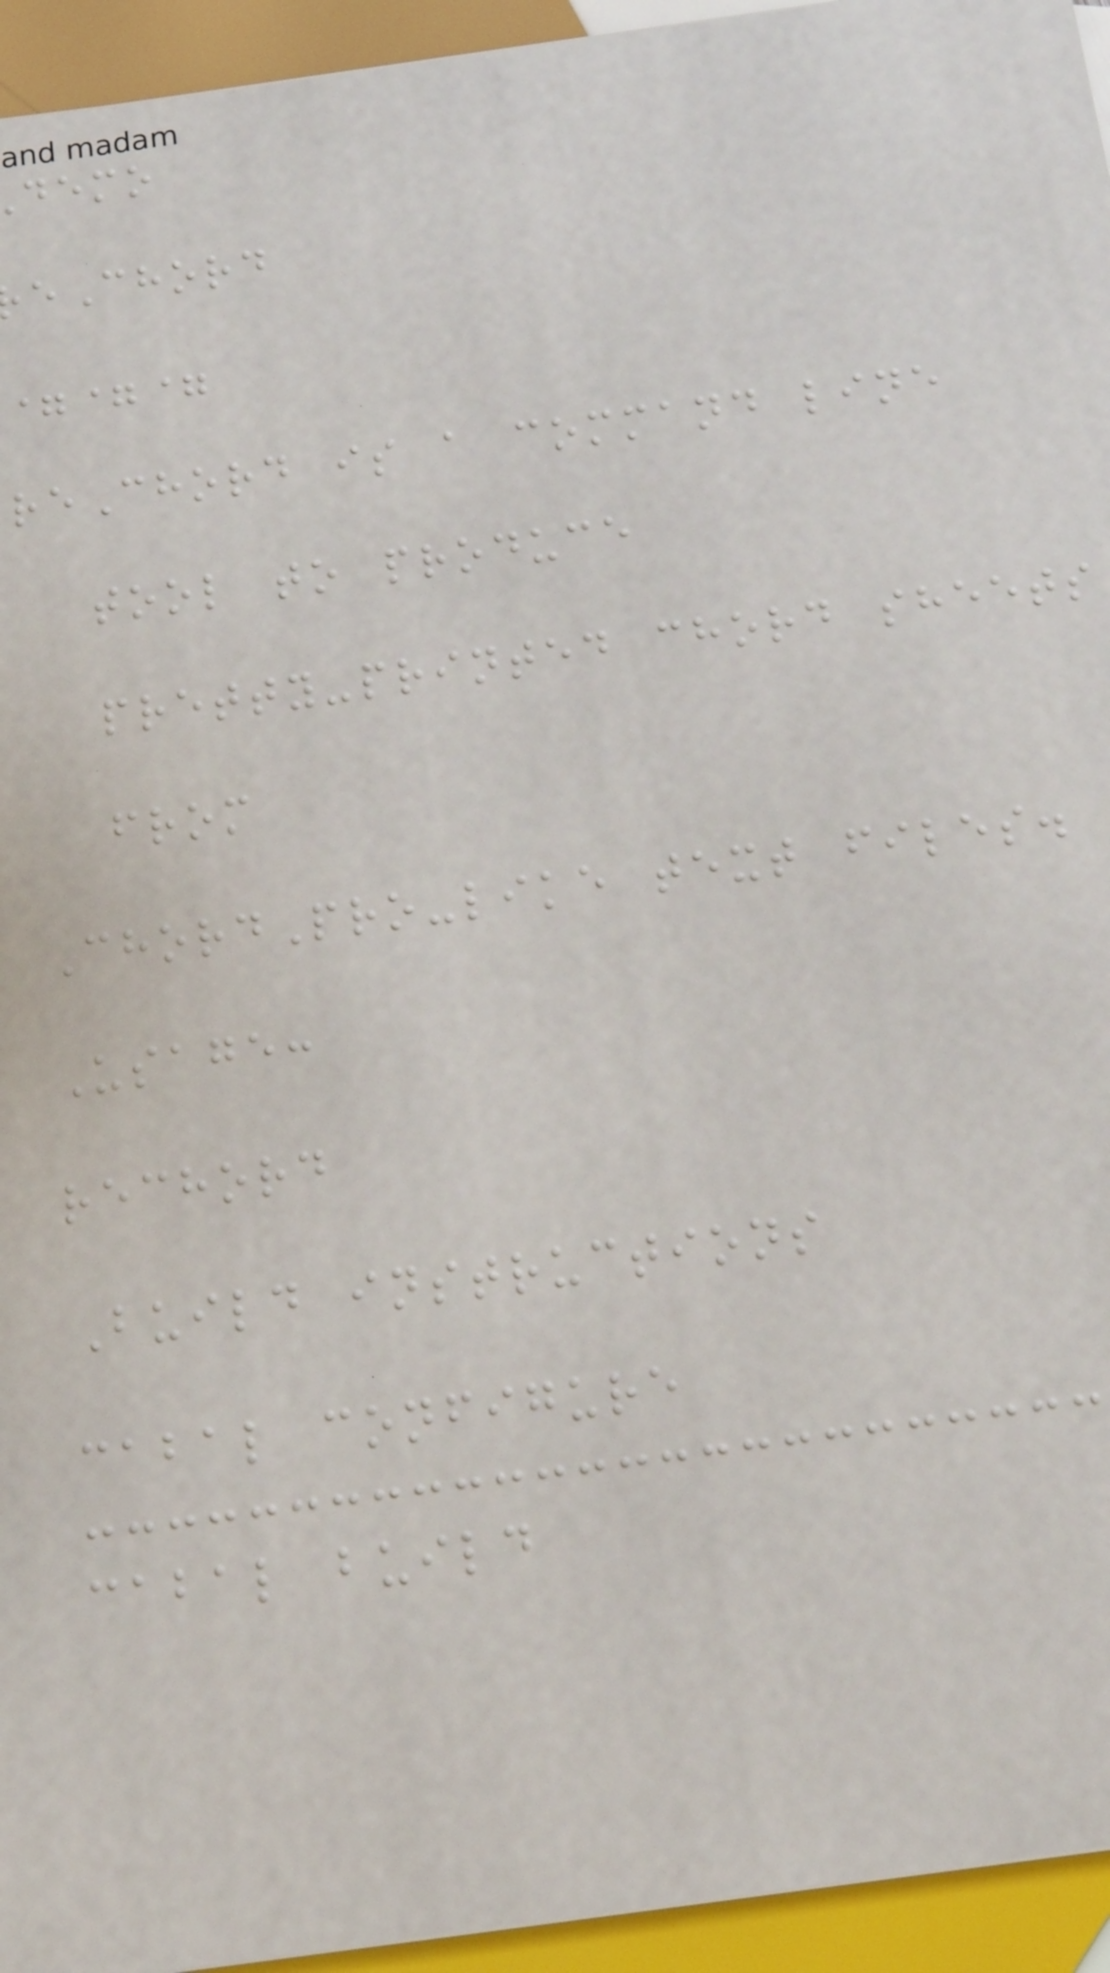demo
eChord
===
reChord is a command line
tool to produce
pretty-printed chord sheets
from
ChordPro-like text files.
Usage:
rechord
Build instructions
cabal configure
cabal build
